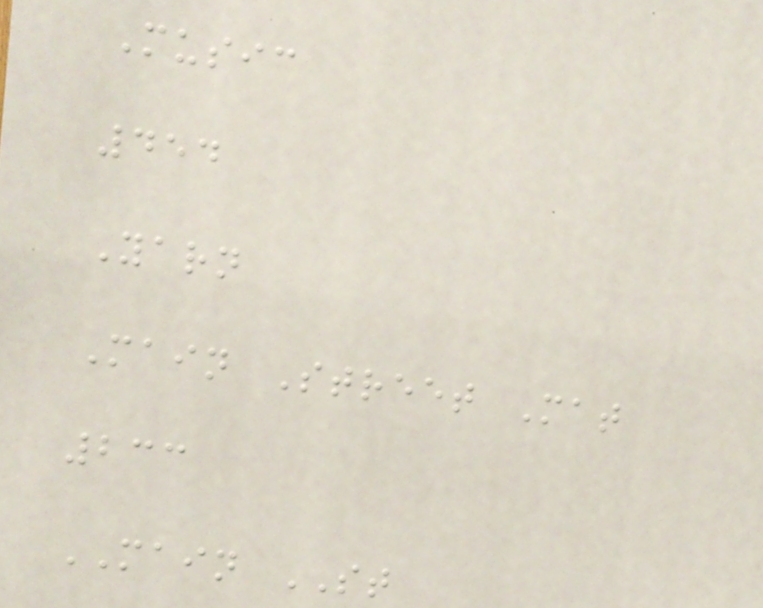Music
454
Yarn
Main Street Mat
233
MAIN ST
